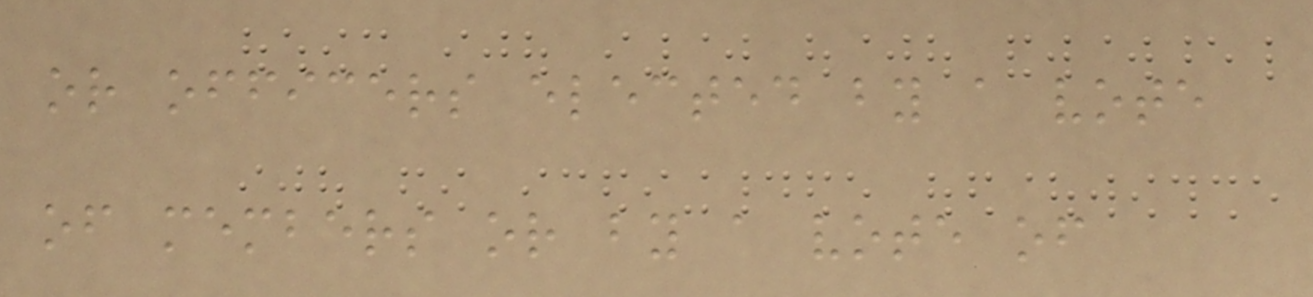or officers elected by a vote
of members or by a vote of
